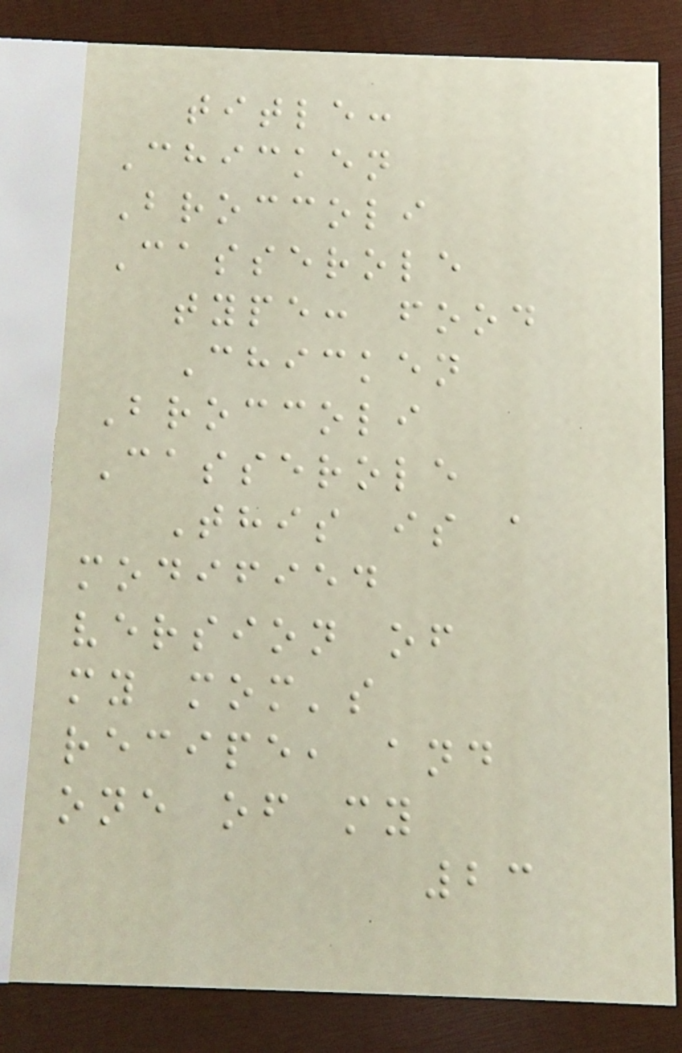title:
Chicken
Broccoli
Casserole
type: food
Chicken
Broccoli
Casserole
This is a
modified
version of
my mom's
recipe, and
one of my
23
